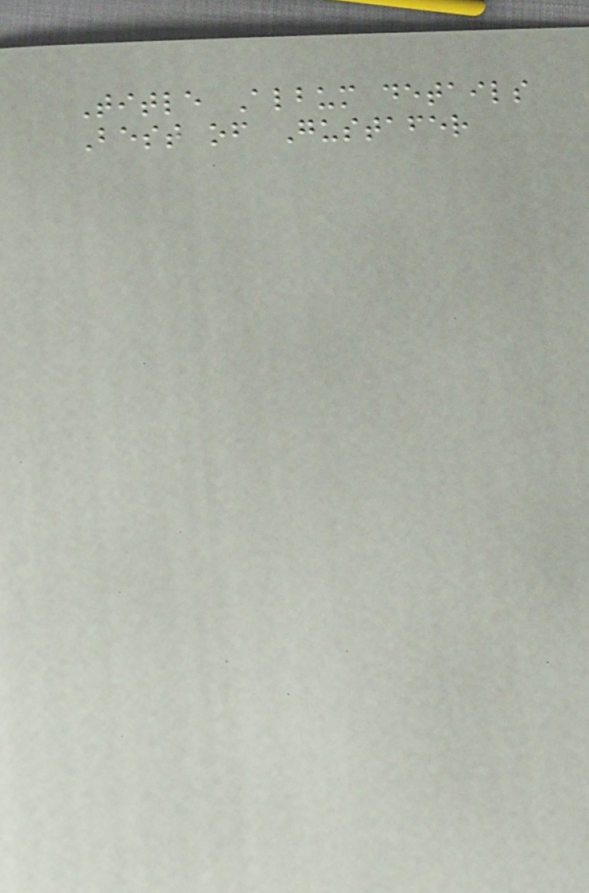Title Album details
Best of Gustafer
